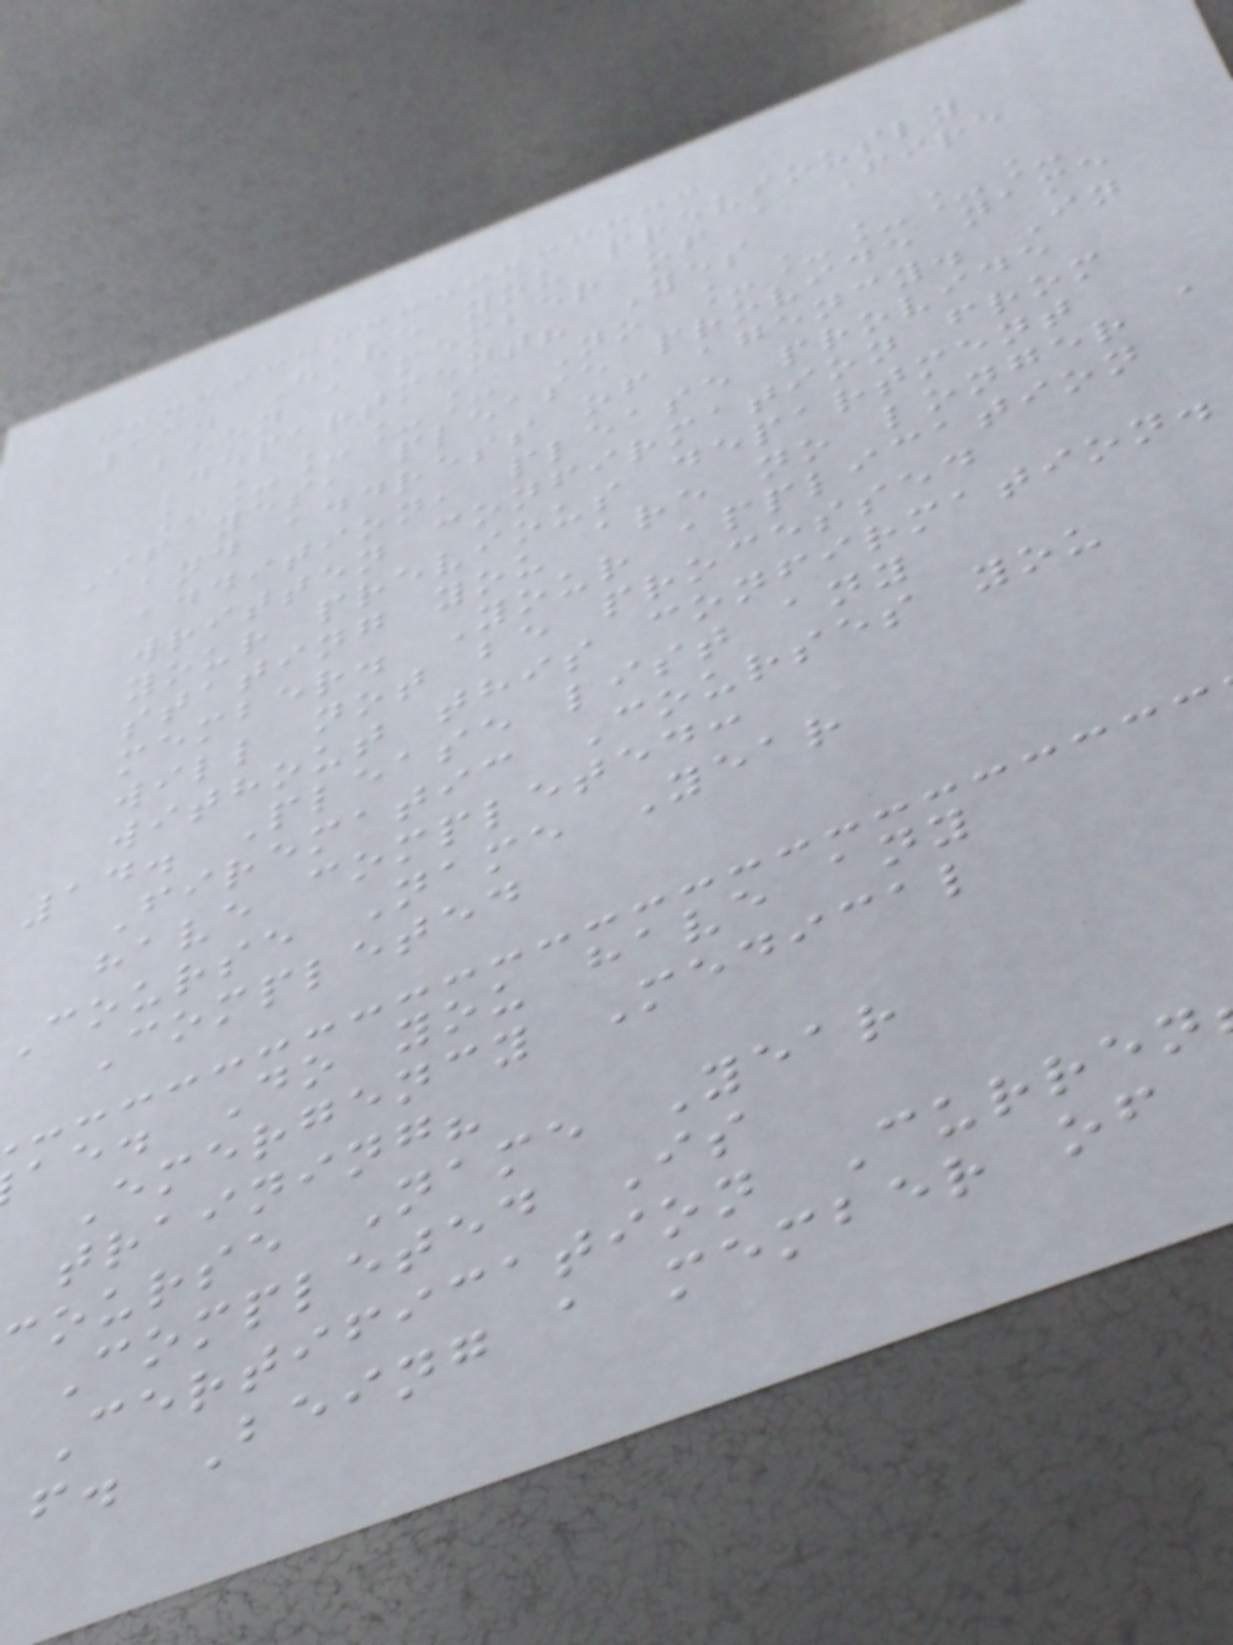13. Have you previously
been a member of a Fire
Department? Yes
_____ No _____
If yes, please provide name
and address of agency. In
addition, please provide
written confirmation from
your previous department
stating you are no longer a
member. Your application
will not be processed
without this confirmation.
14. Please list any
Firematic Courses you
have completed:
Course Name Year
Completed
ae. Do you have any
Emergency Medical
training?
course Name Year
Completed Is
Certification Curren
f. Being a member of
